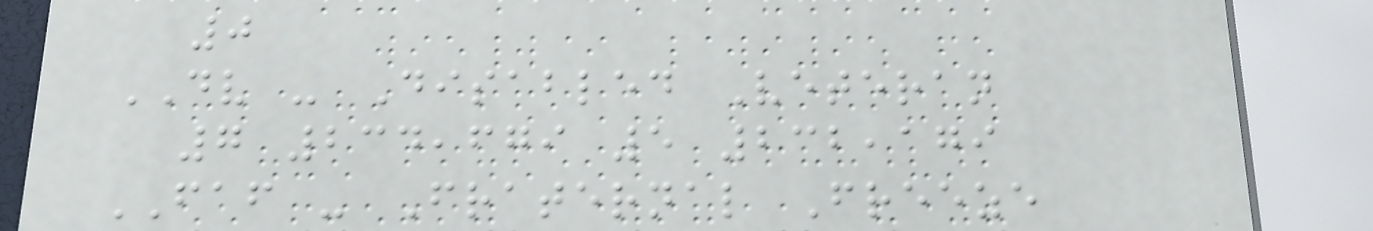0
DV - Disabled Veteran
7 234,679 5 232,179
FAF - Fraternal Freeze
